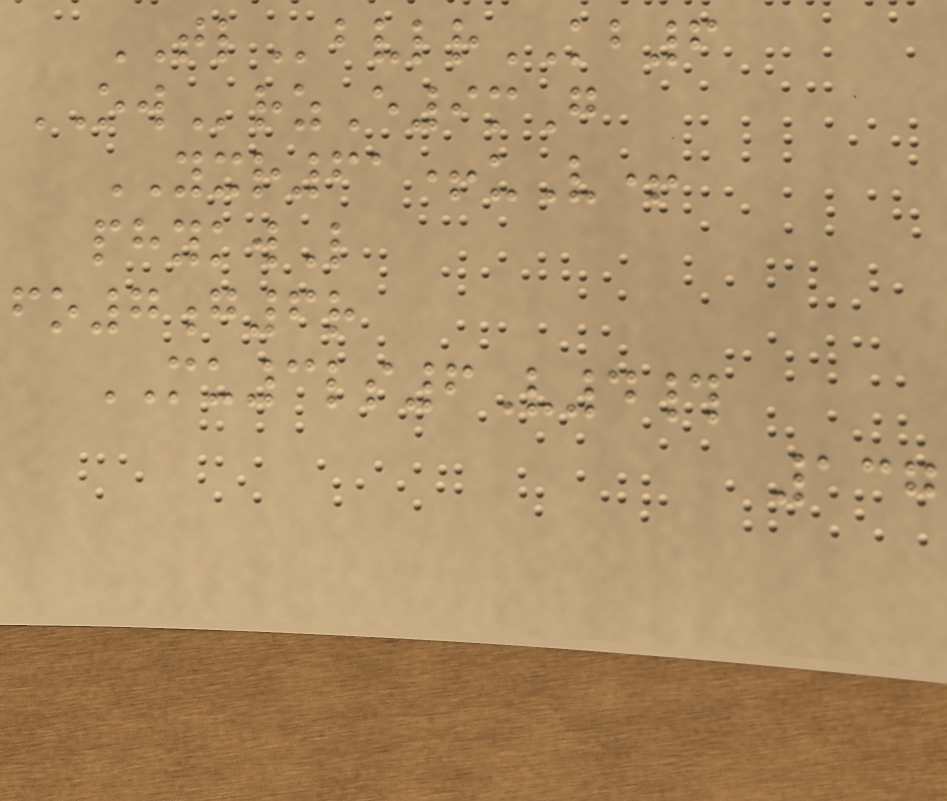TLbvlrKB6
OWrzE9mG
YXR61+uV+
phykwL
fo7g6r
MU3ls6V4#
137
